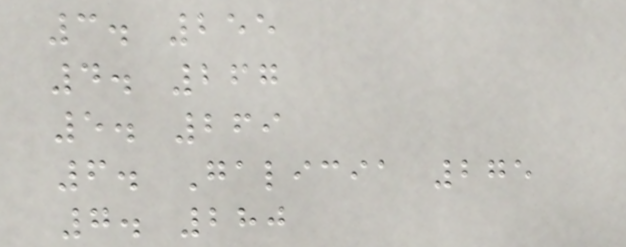3. 255
4. 267
5. 269
6. Galicia 275
7. 280
